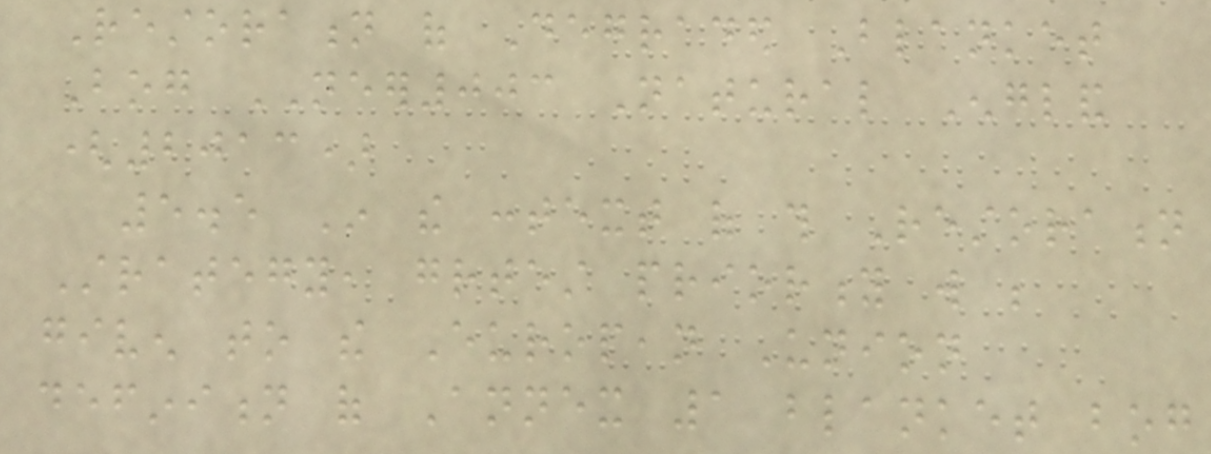Restoration of Degraded Blanket
Bog NEER003 Natural England
(2013)
5.5 In the context of this Restoration
Strategy, greatest priority will be
given to the European Union
definition of Annex 1 blanket bog
